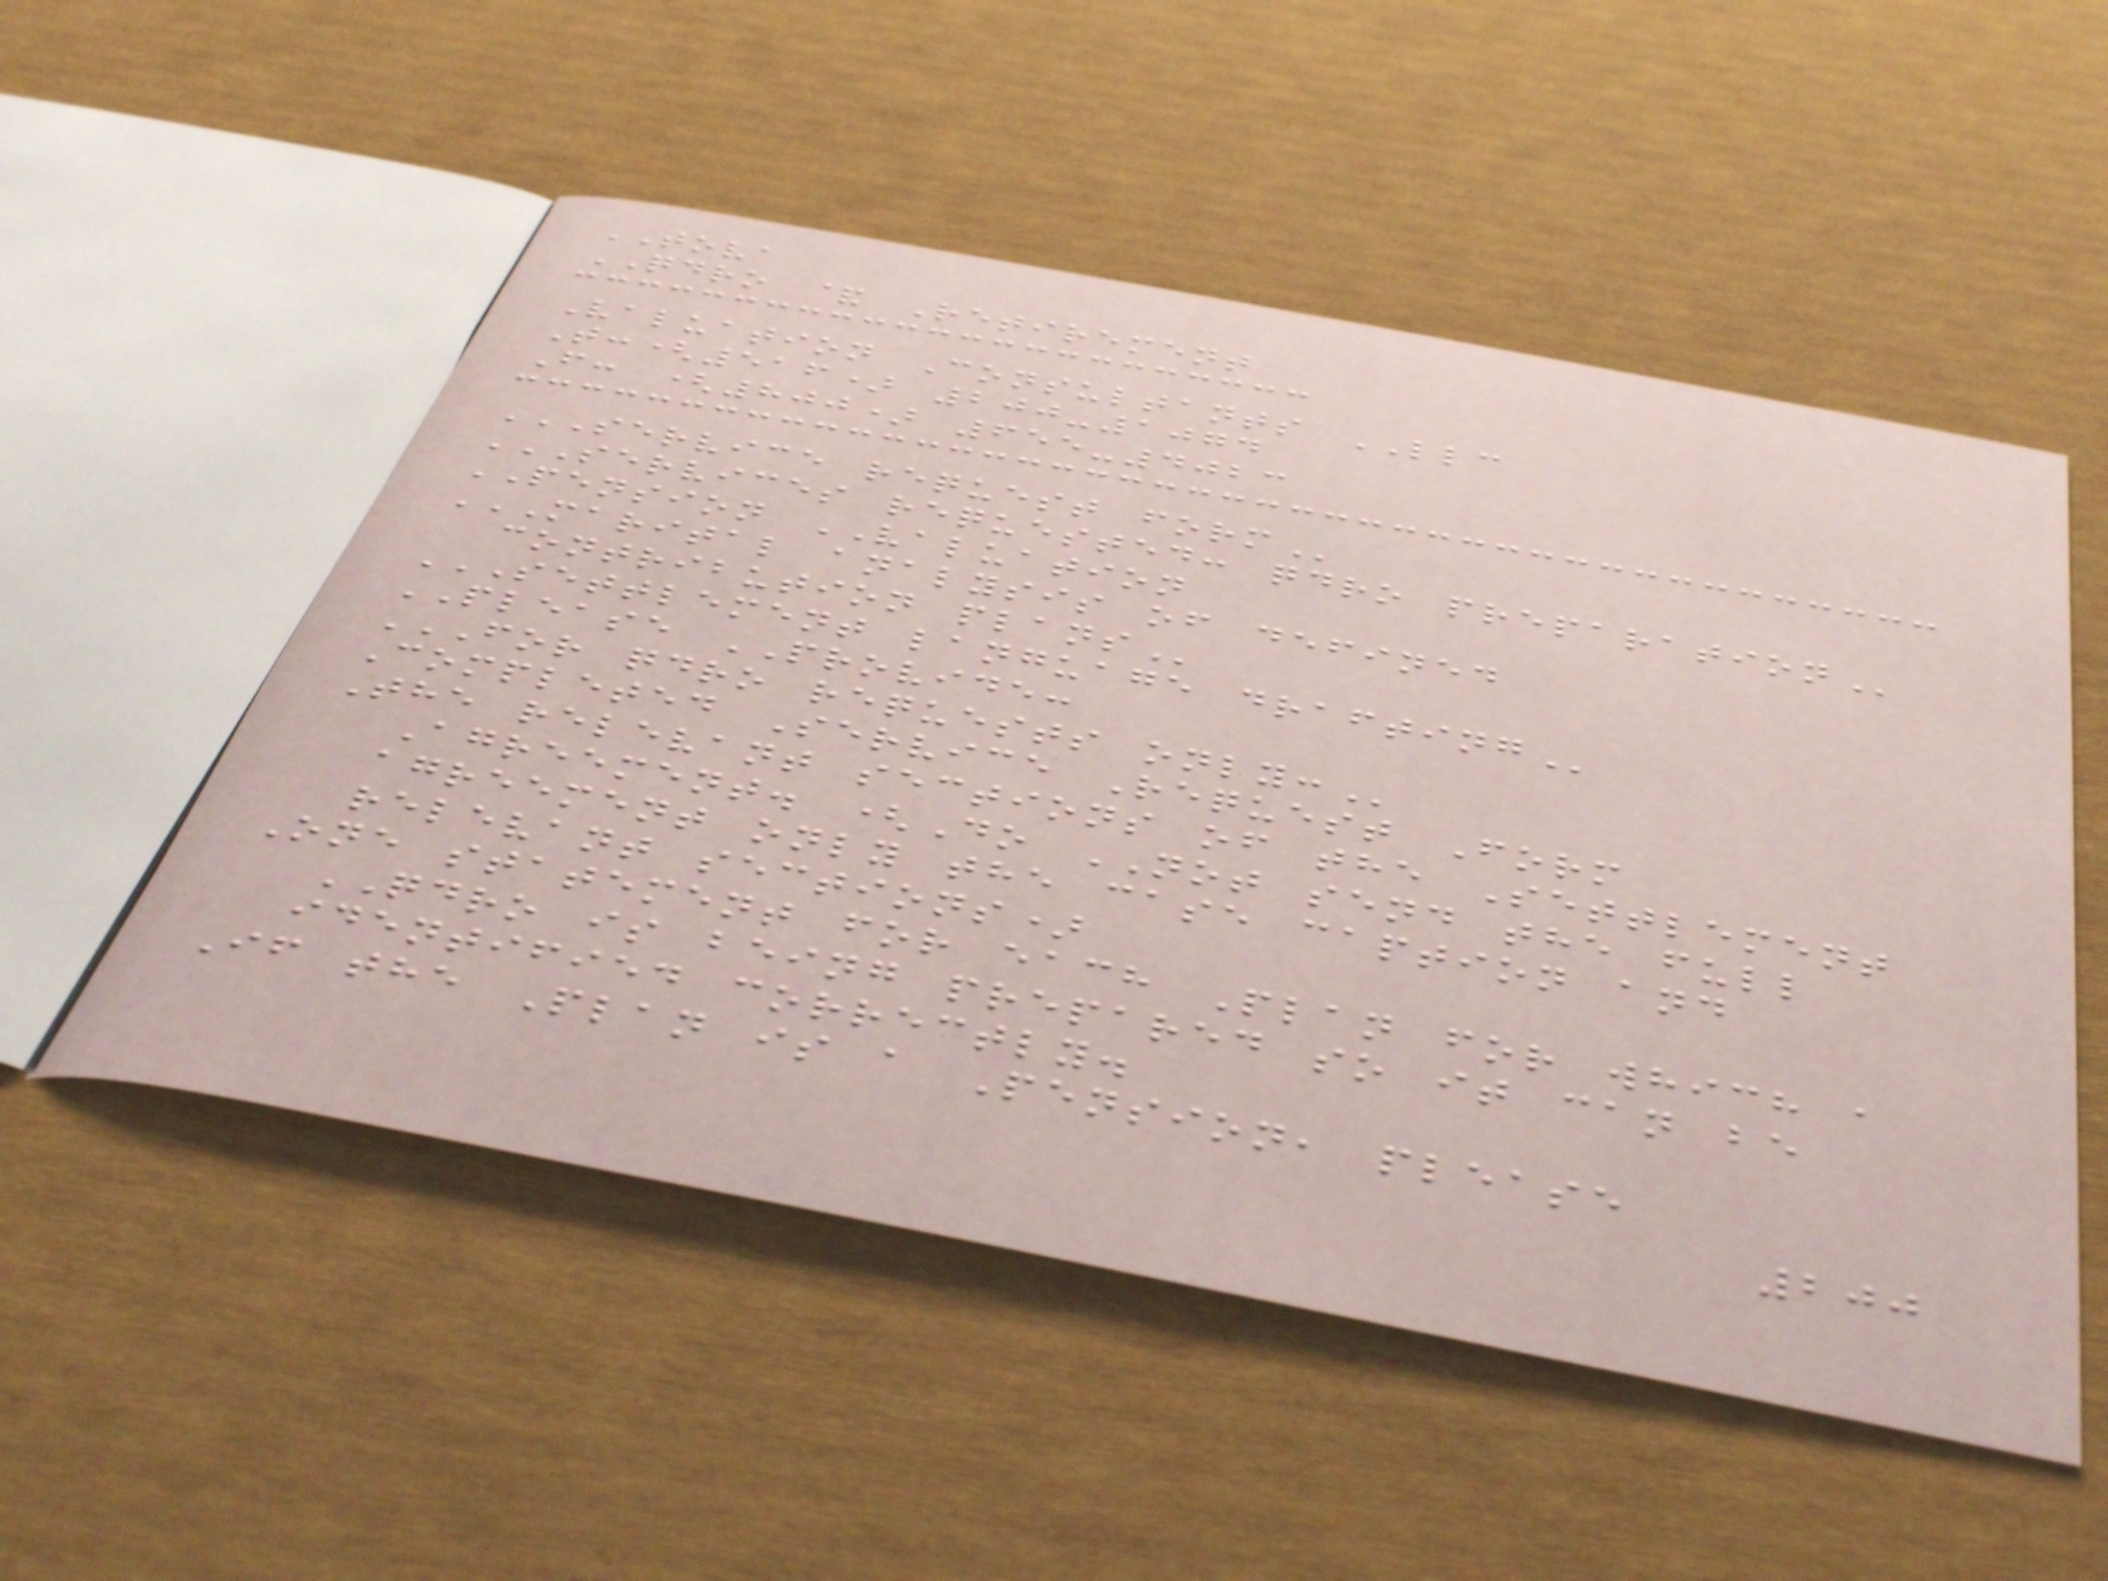TOVA
QDRO & Retirement
Valuation Consultants LLC
T:(516) 200-1074
F: (800) 655-4023
SERVICE REQUEST FORM
SERVICES REQUESTED: QDRO PREPARATION
PENSION VALUATION
MARITAL ANALYSIS OF DEFINED
CONTRIBUTION PLANS
SETTLEMENT LANGUAGE DRAFTING
PLEASE PROVIDE:
FOR QDRO REQUESTS ONLY:
Completed Service Request Form
The relevant sections of the Settlement
Agreement. (Do NOT send the full
agreement only the case caption and
relevant sections)
One statement for each Plan for which a
QDRO is being prepared so it can be
identified correctly.
If the Plan is a Pension, please
200
